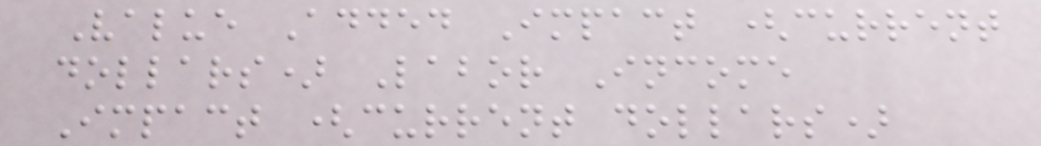Value Added Impact (current
dollars) Labor Income
Impact (current dollars)
